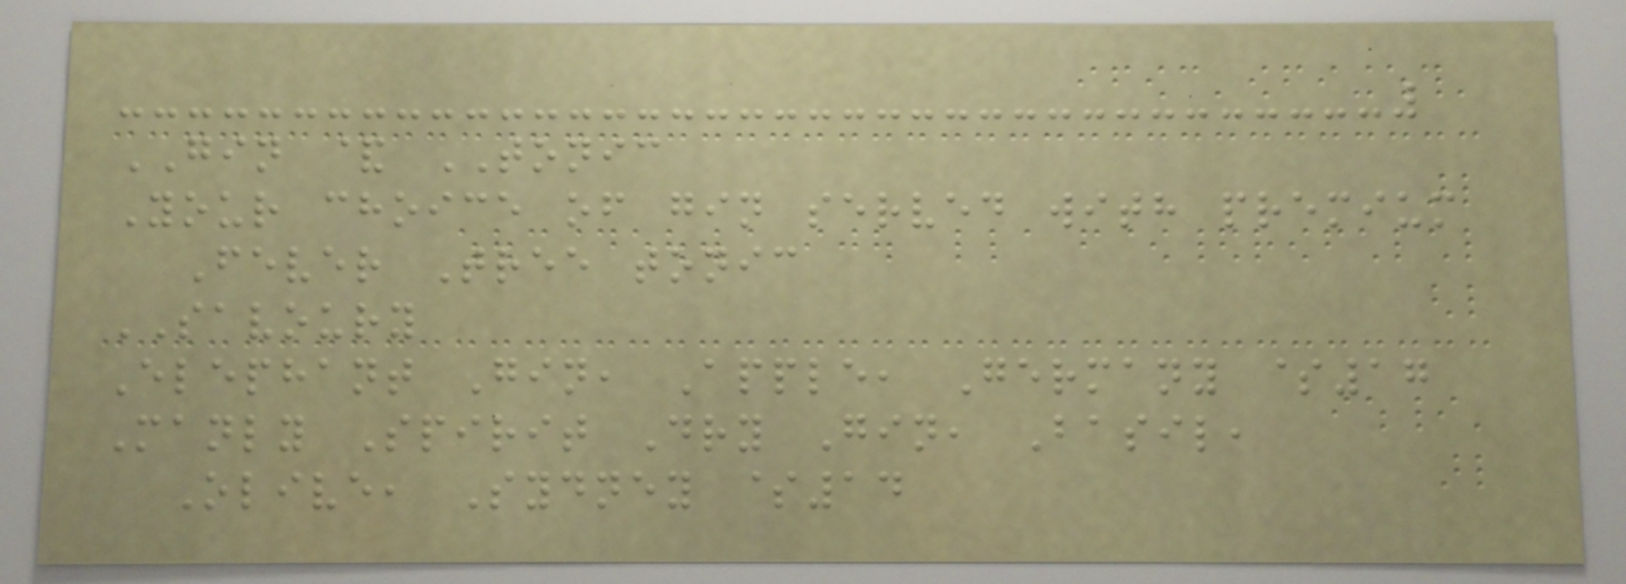GIN & TONIC
Your choice of gin served with premium
Fever Tree tonic
SAVOURY
Elephant Gin, Apple, Germany $17
Manly Spirit Dry Gin, Basil,
Olive, Sydney $14
